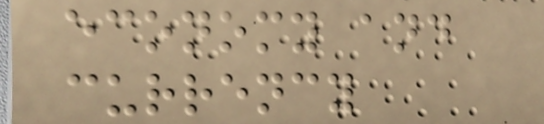economy and
currency
